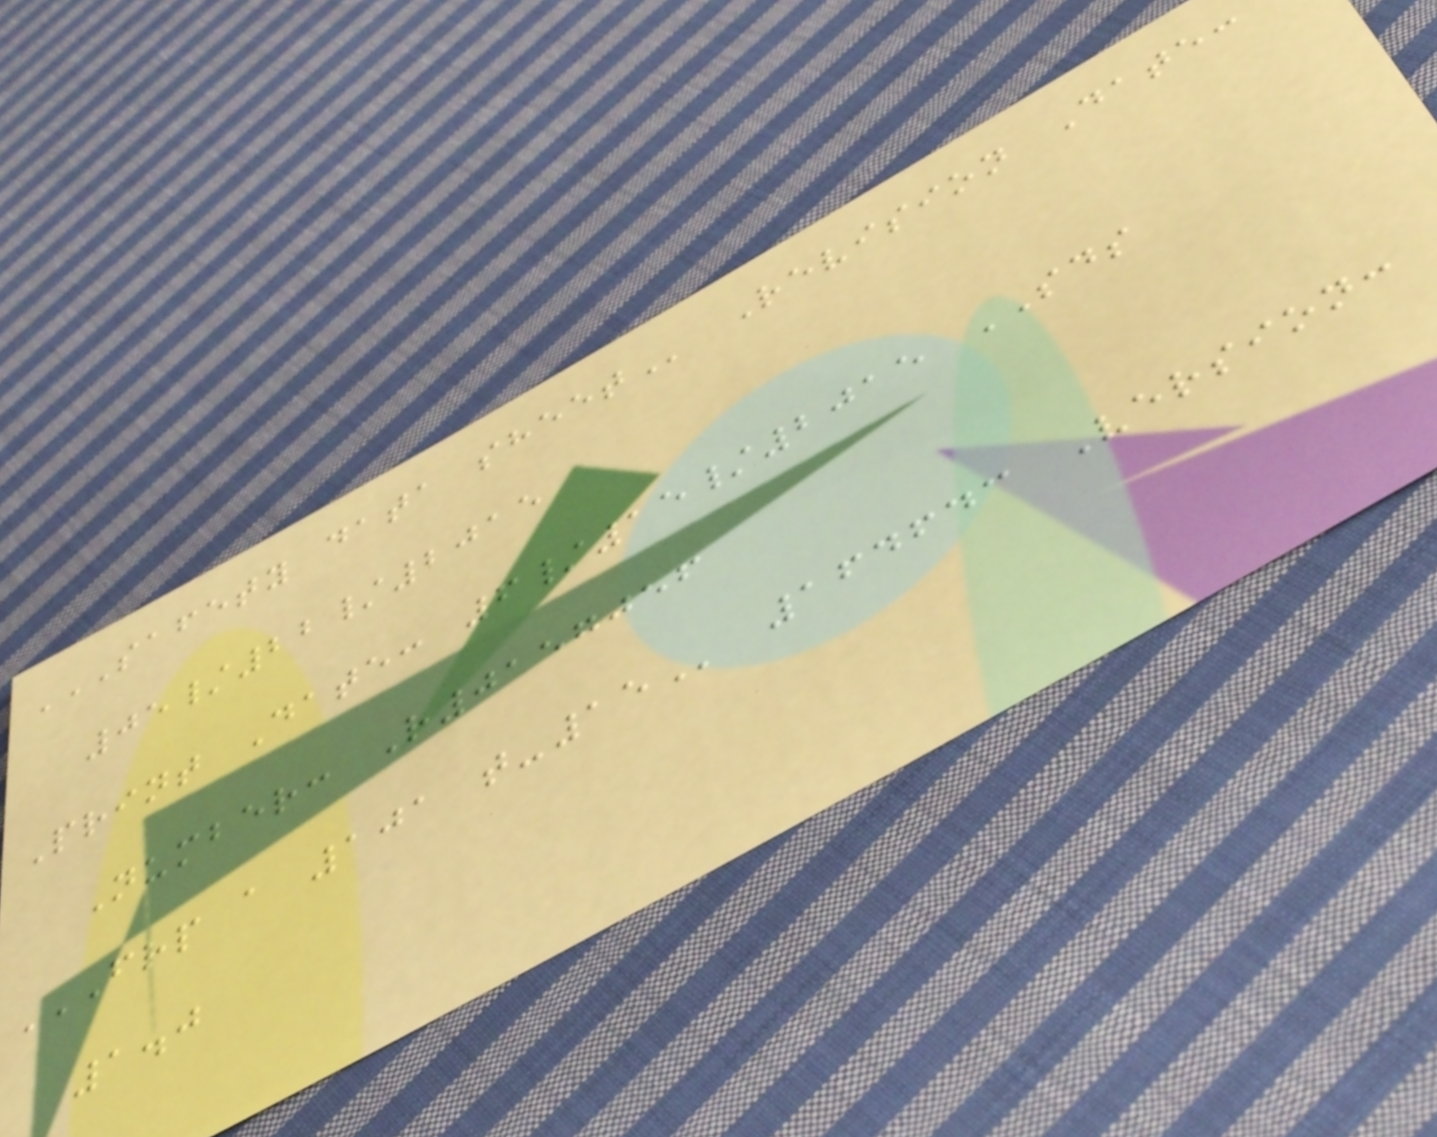SAFETY DATA SHEET Revision Date:
05/22/2015
Print Date: 6/15/2015 SDS
Number: R0157056
FRP A 101 T-15 164643 Version:
1.0
